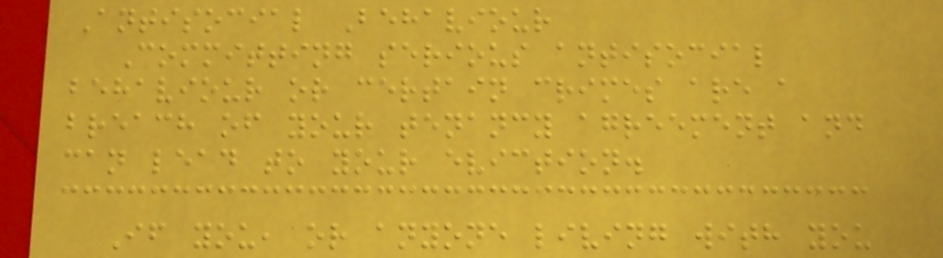Antisocial Behaviour
Committing serious antisocial
behaviour or certain crimes are a
breach of your tenancy agreement and
can lead to your eviction.
If you, or anyone living with you
